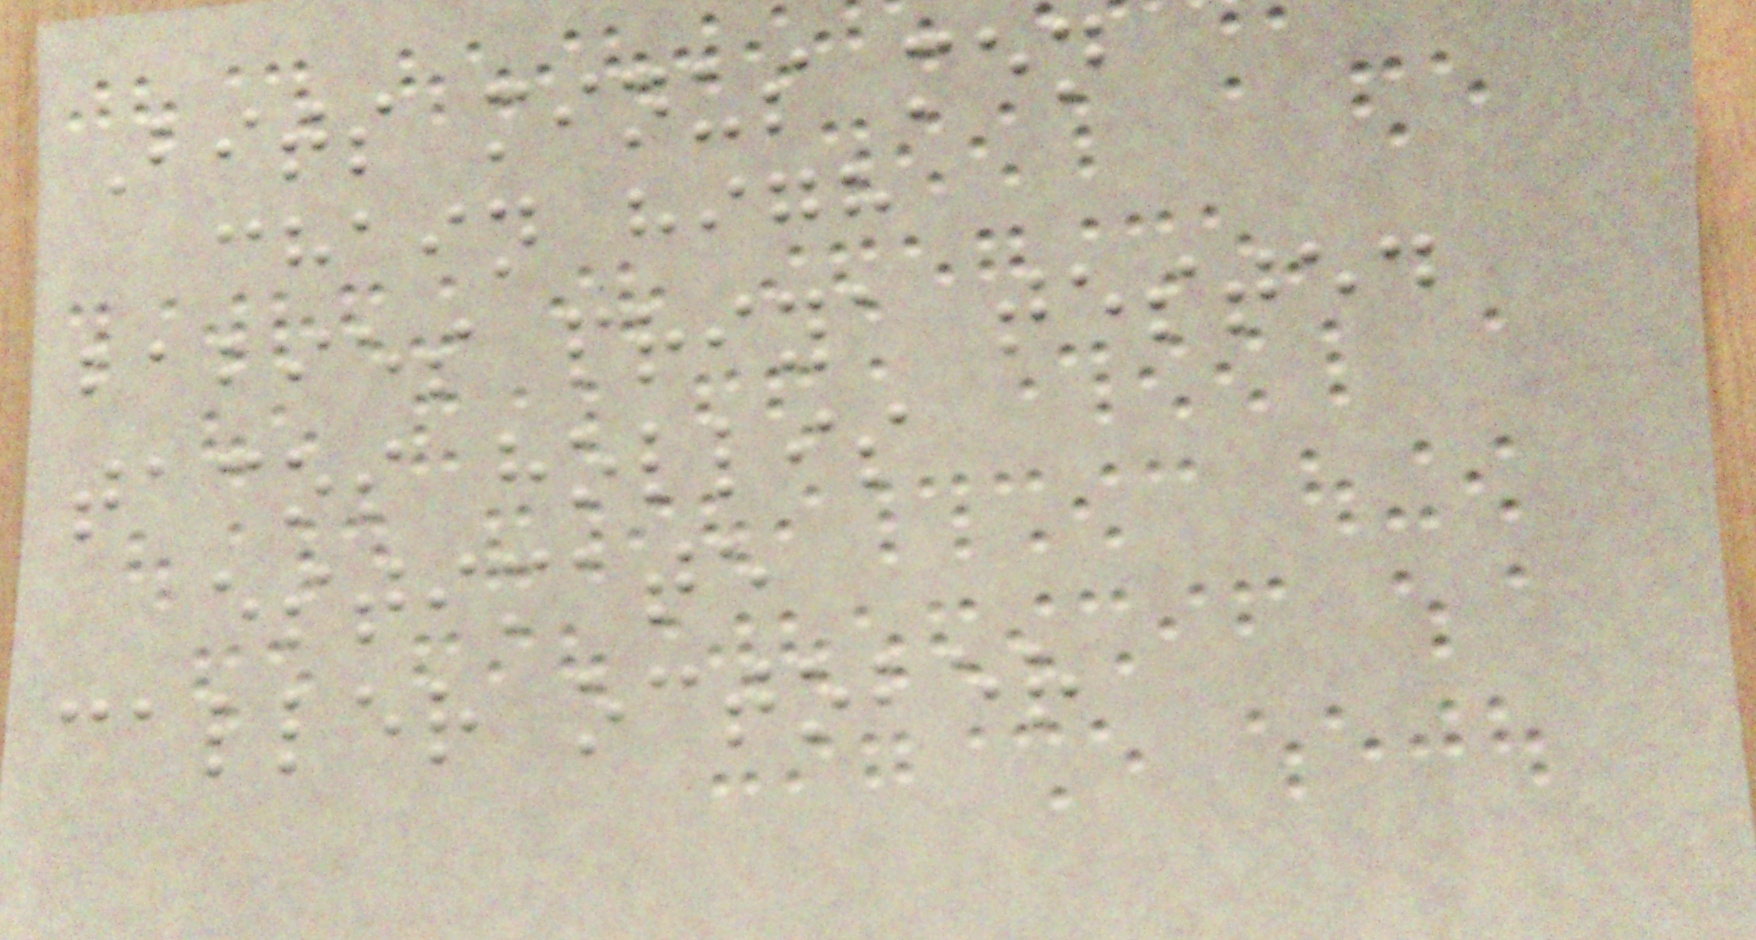Bits minus men
chain high
babies priya tested
tacos hollis
estimate
caller october
